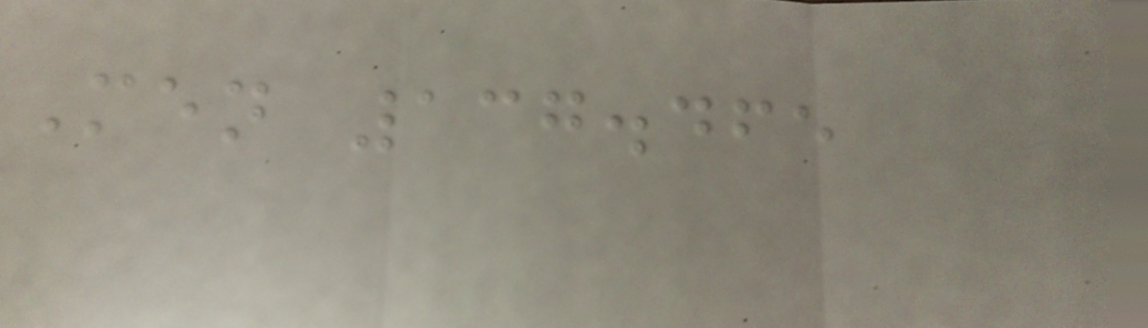Men 137.465
